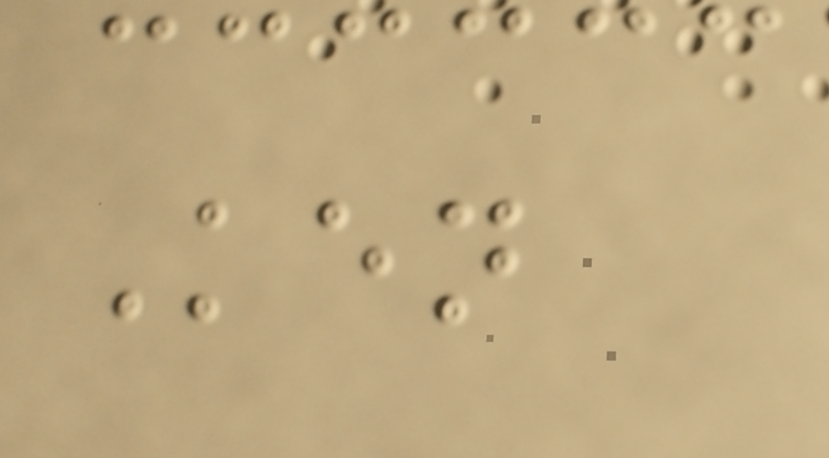Ken
